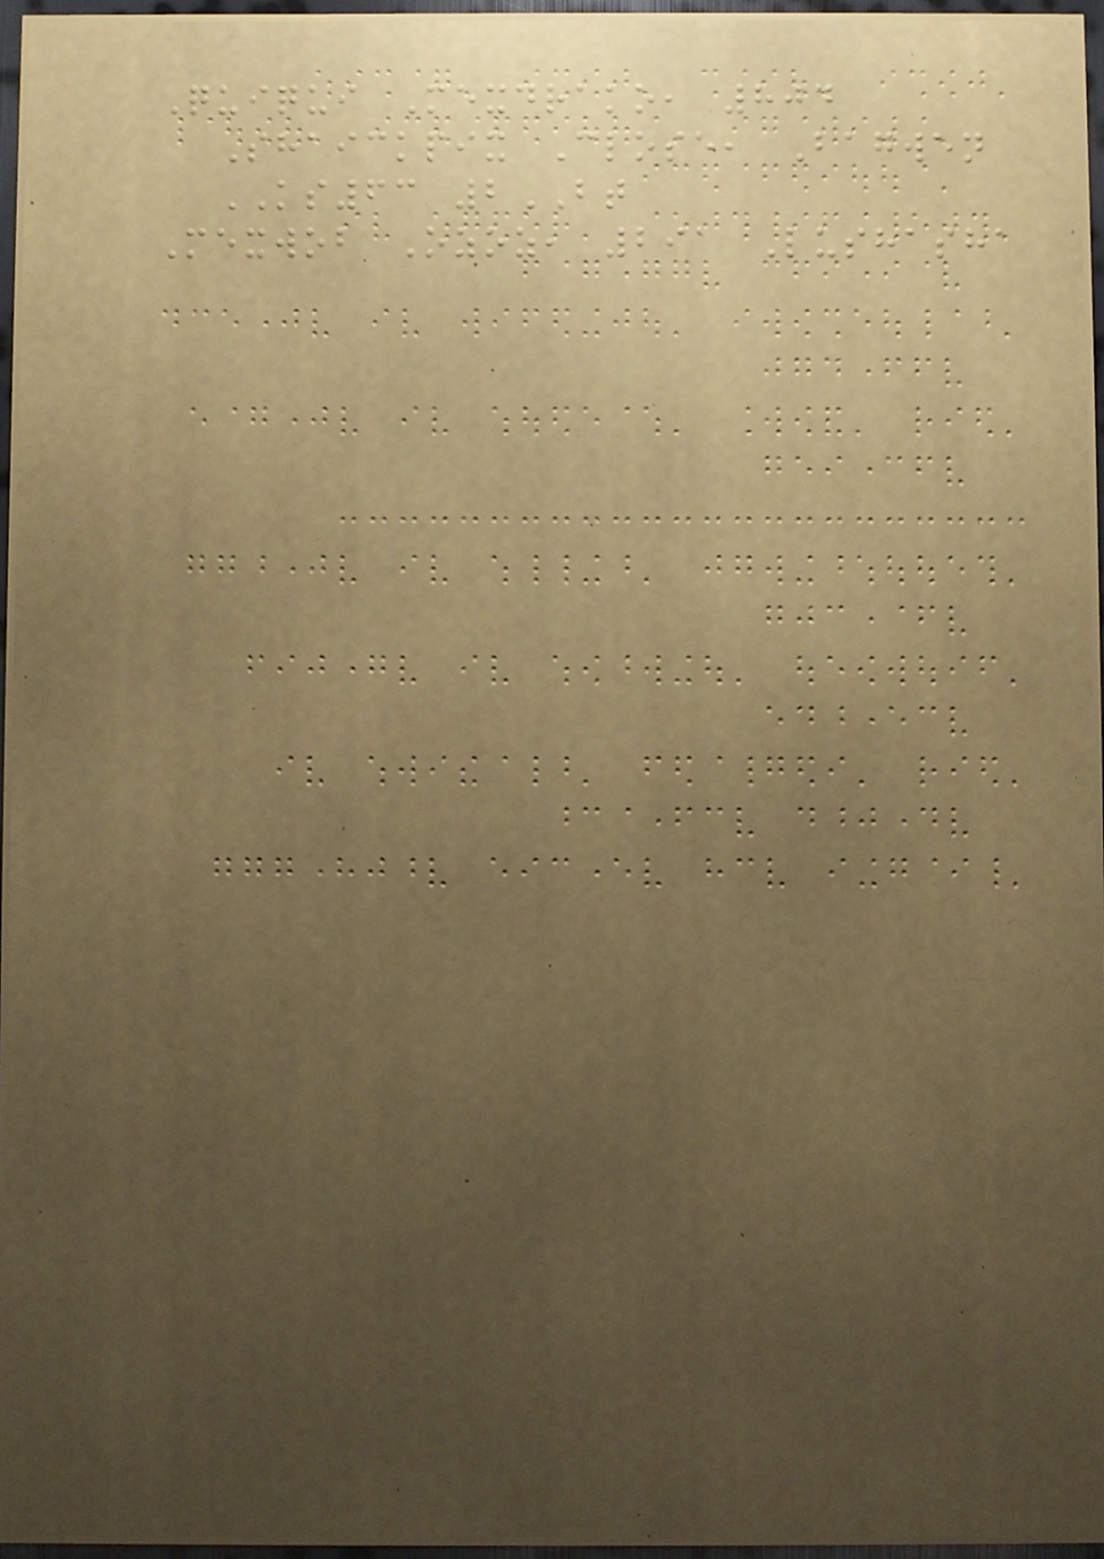Quiqui Mexdrako, 804
Shaickpix Close, Bagwen
KS63 2BT
Mexwob Ozoz, 291 Lushasha
